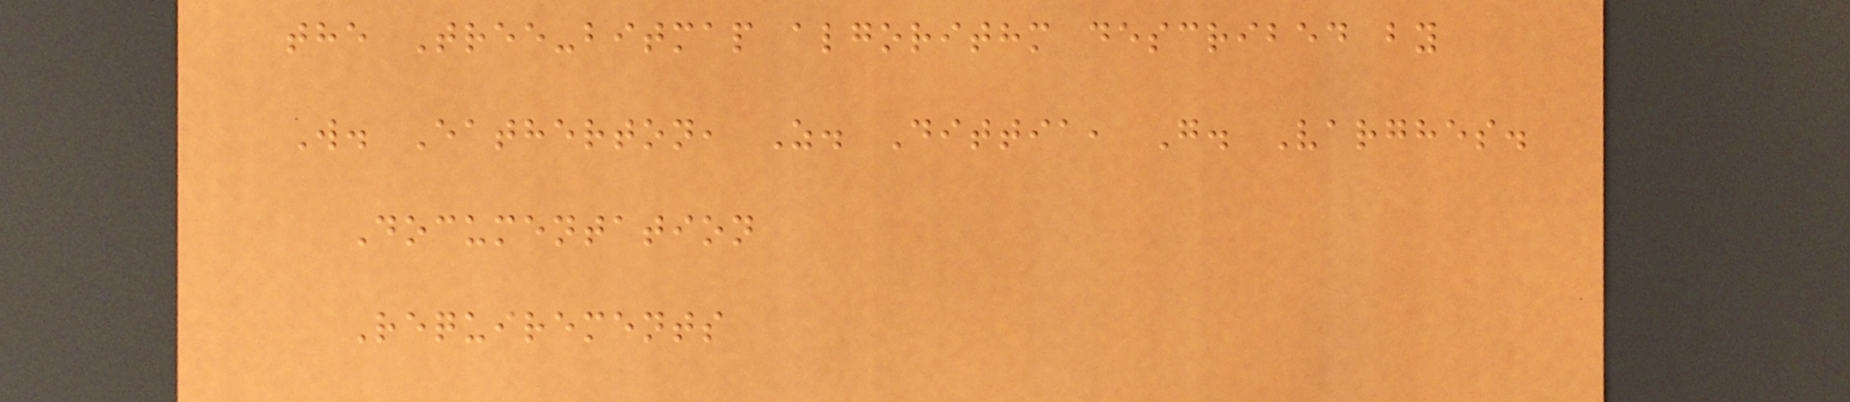the Tree-bitmap algorithm described by
W. Eatherton, Z. Dittia, G. Varghes.
Documentation
Requirements
